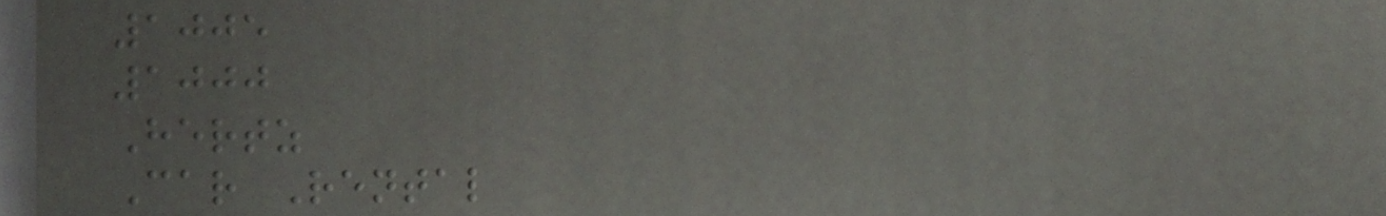1005
1000
Hertz
Car Rental
